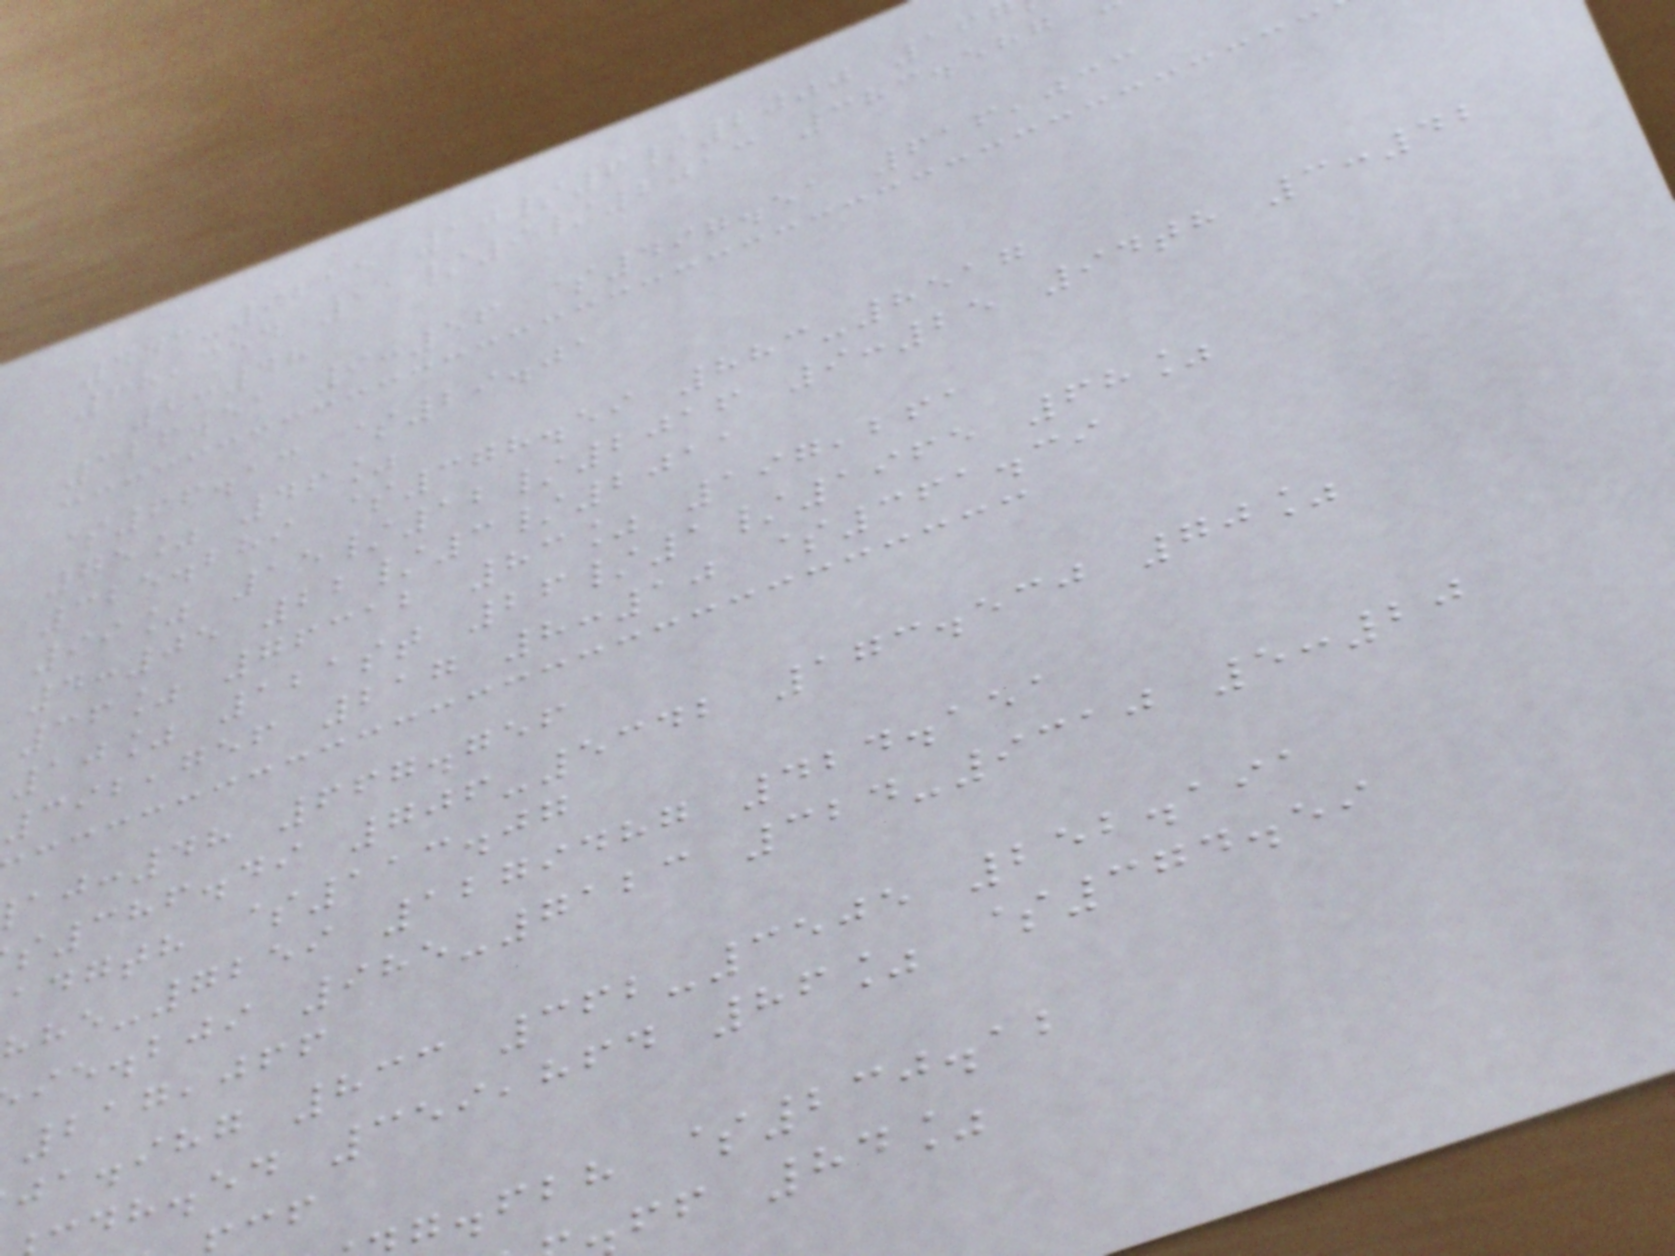443-9215 10/6/2000 16
68,354 11/9/2013 383.587
2:48
326.51 9:56 $497.51 616,033
$66.13 $29.01
75% 46%
325.289 $378.59 883-8517
99% 15/12/2016 9:25 94th 3:42
4:05 22/3/2011
36% 76312 83% 197,261
10% 121st 26/1/1965 68%
392,756 217 8:10 $361.39
:48 667.756
386.49 706-5342 173.530 70%
adgth $113.07
-7259 1279487 424.151
ie.bji 985-7123 324-9310 5:20
217,066
ja.ihg 833 362-3505 252.191
dh.ed 359,864 86% $374.59
.fbh $230.12
ff 84%
